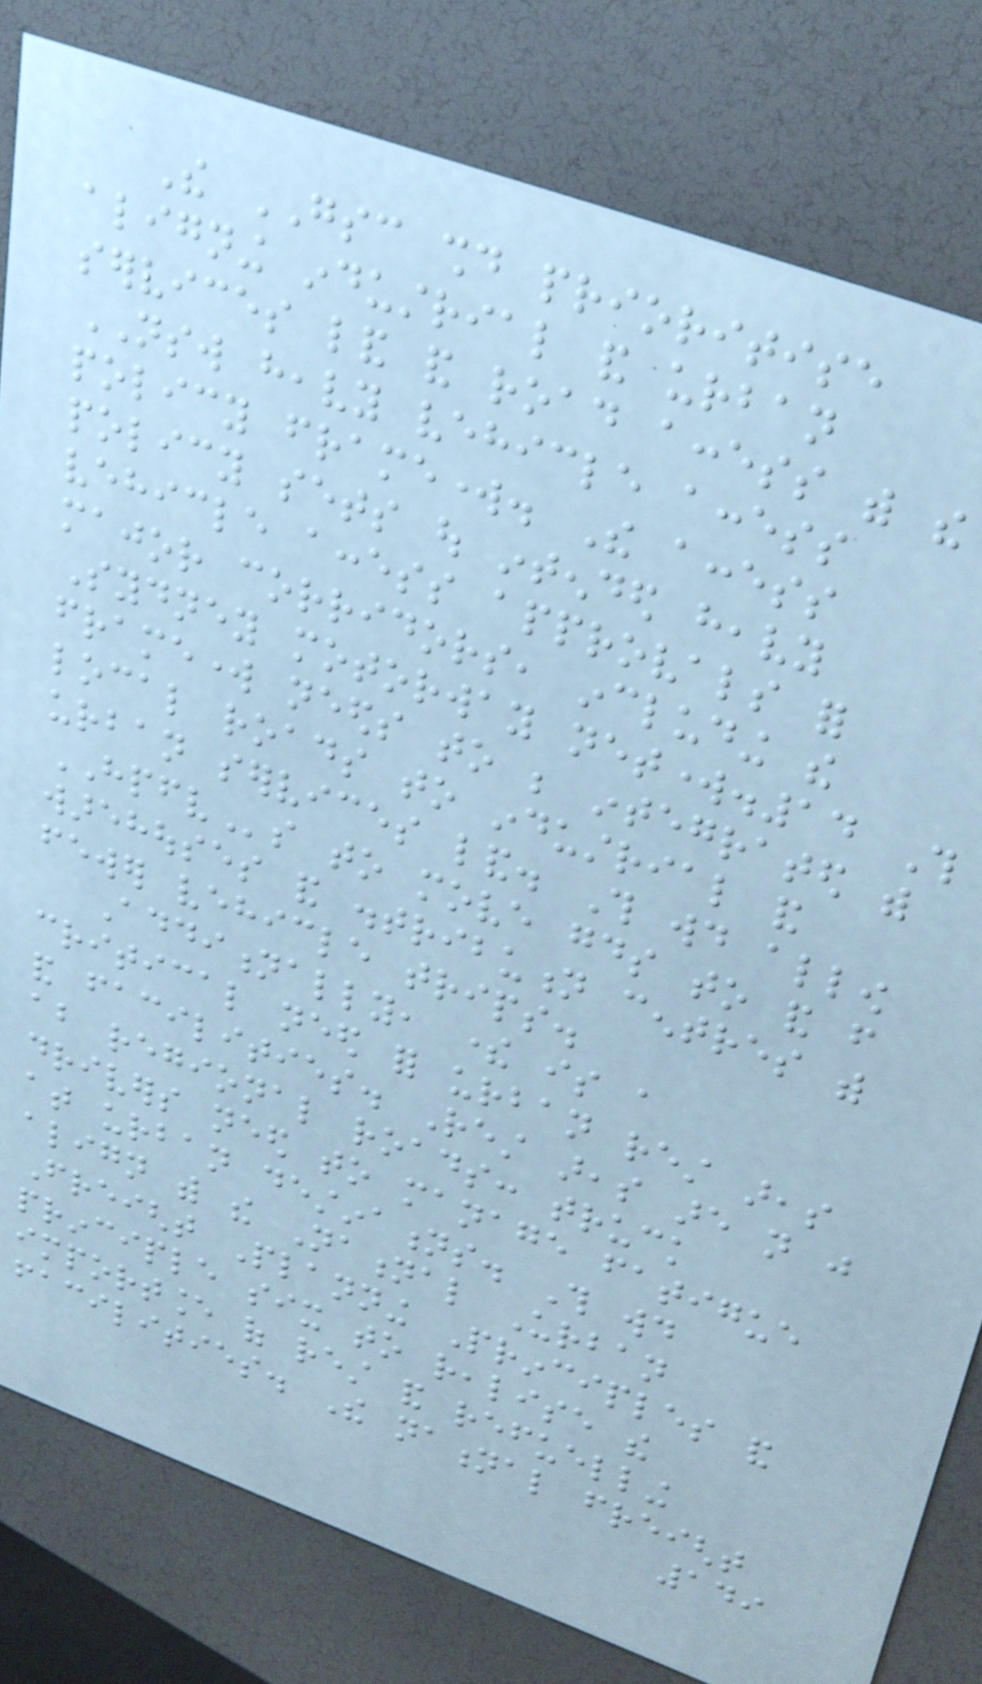The GSC should prioritise
aligning industrial and urban
services land and road access with the
NSW heavy vehicle access
policy framework. The access
policy sets out intended heavy
vehicle access approvals for
major corridors, including the
Sydney motorway network.14 This
framework needs to be integrated with
local roads to industrial and
urban services land. This would allow
HPFVs to move goods to and from
warehouses and distribution centres with
fewer vehicle trips.
Additionally, there is a
critical need for urban rest areas
and facilities. Rest areas are not just
about regional roads: truck
drivers need to manage fatigue
at urban destinations. This would
align with the National Urban
Freight Planning Principles and
principle six to realise the
importance of rest and refuelling
facilities. The national freight
149
